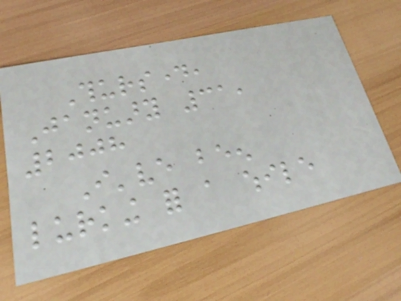Thursday,
January 31,
2008
I've been
lurking for a while
